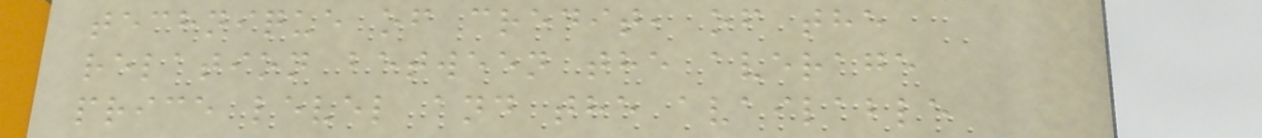technique of credit, of the
relation between the average
price level and the available
